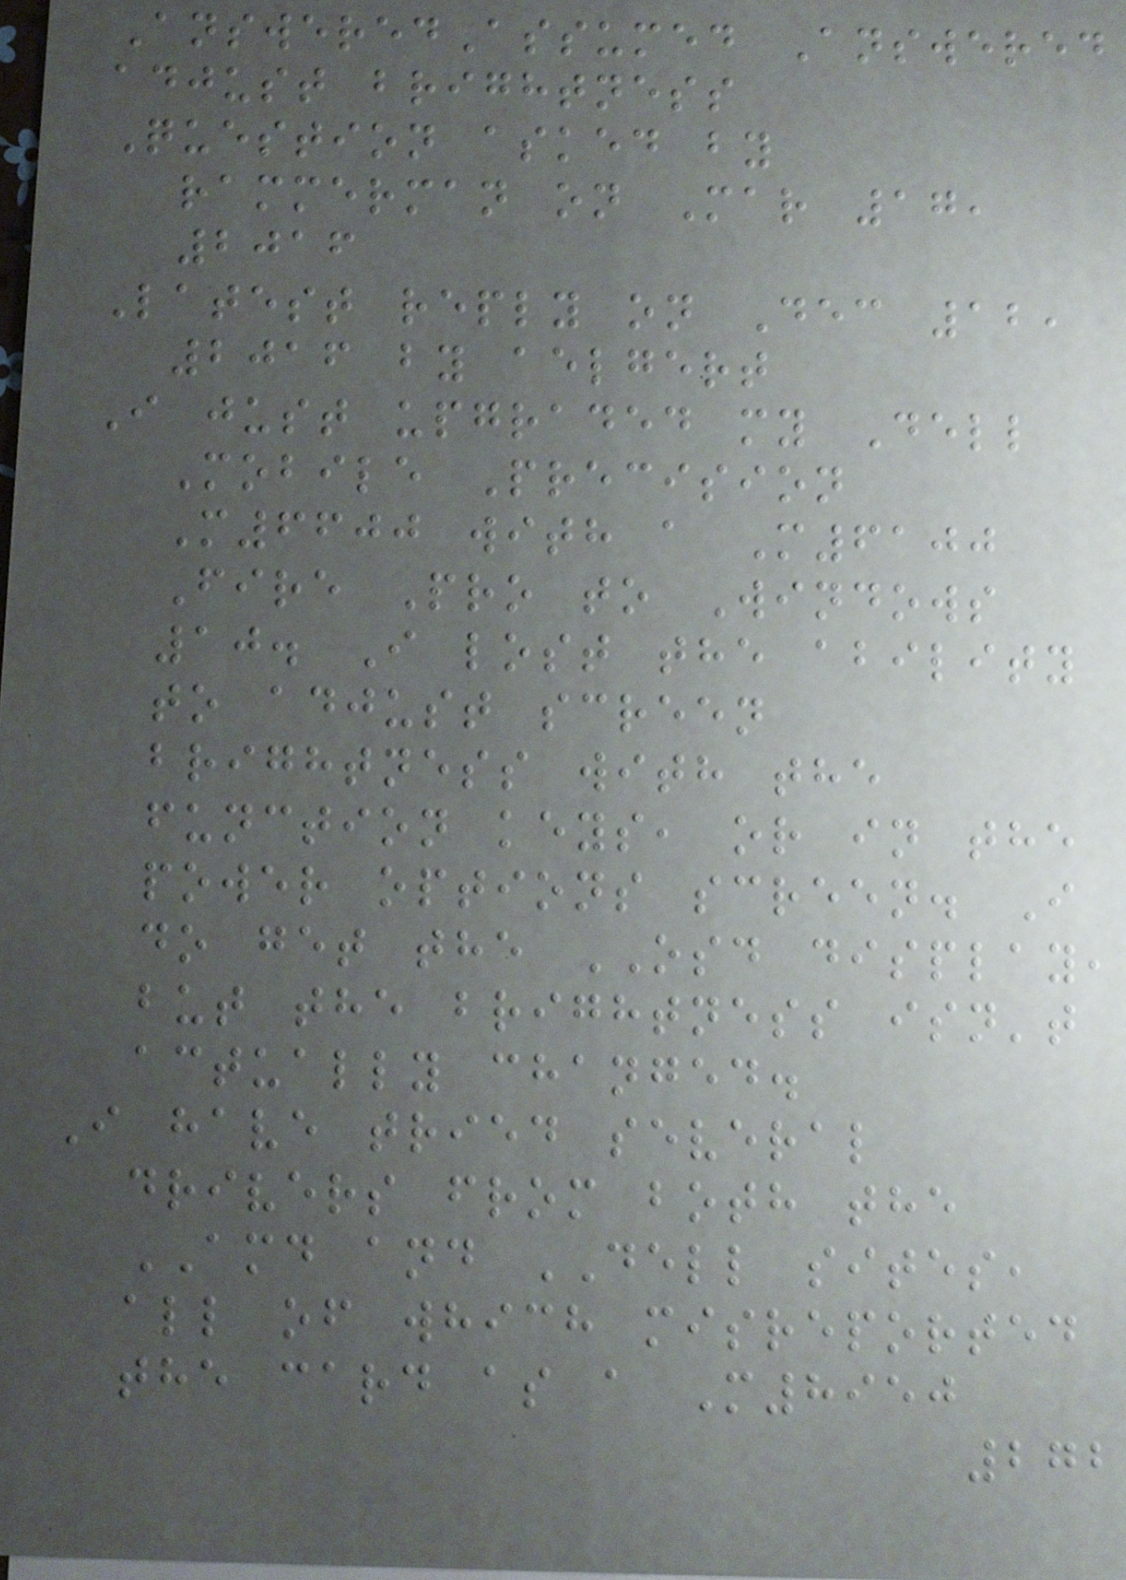AnsweredAssumed Answered
adjust brightness
Question asked by
rammerman on Mar 17,
2016
Latest reply on Dec 12,
2016 by aelgert
I just upgraded my Dell
Mobile Precision
M6600 with a M6100
Fire Pro to Windows
10. I lost the ability
to adjust screen
brightness with the
function keys, or in the
power options screen. I
do get the OSD display,
but the brightness isn't
actually changed.
I have tried several
drivers from both the
AMD and DELL sites,
all of which misreported
the card as a M8950
272
